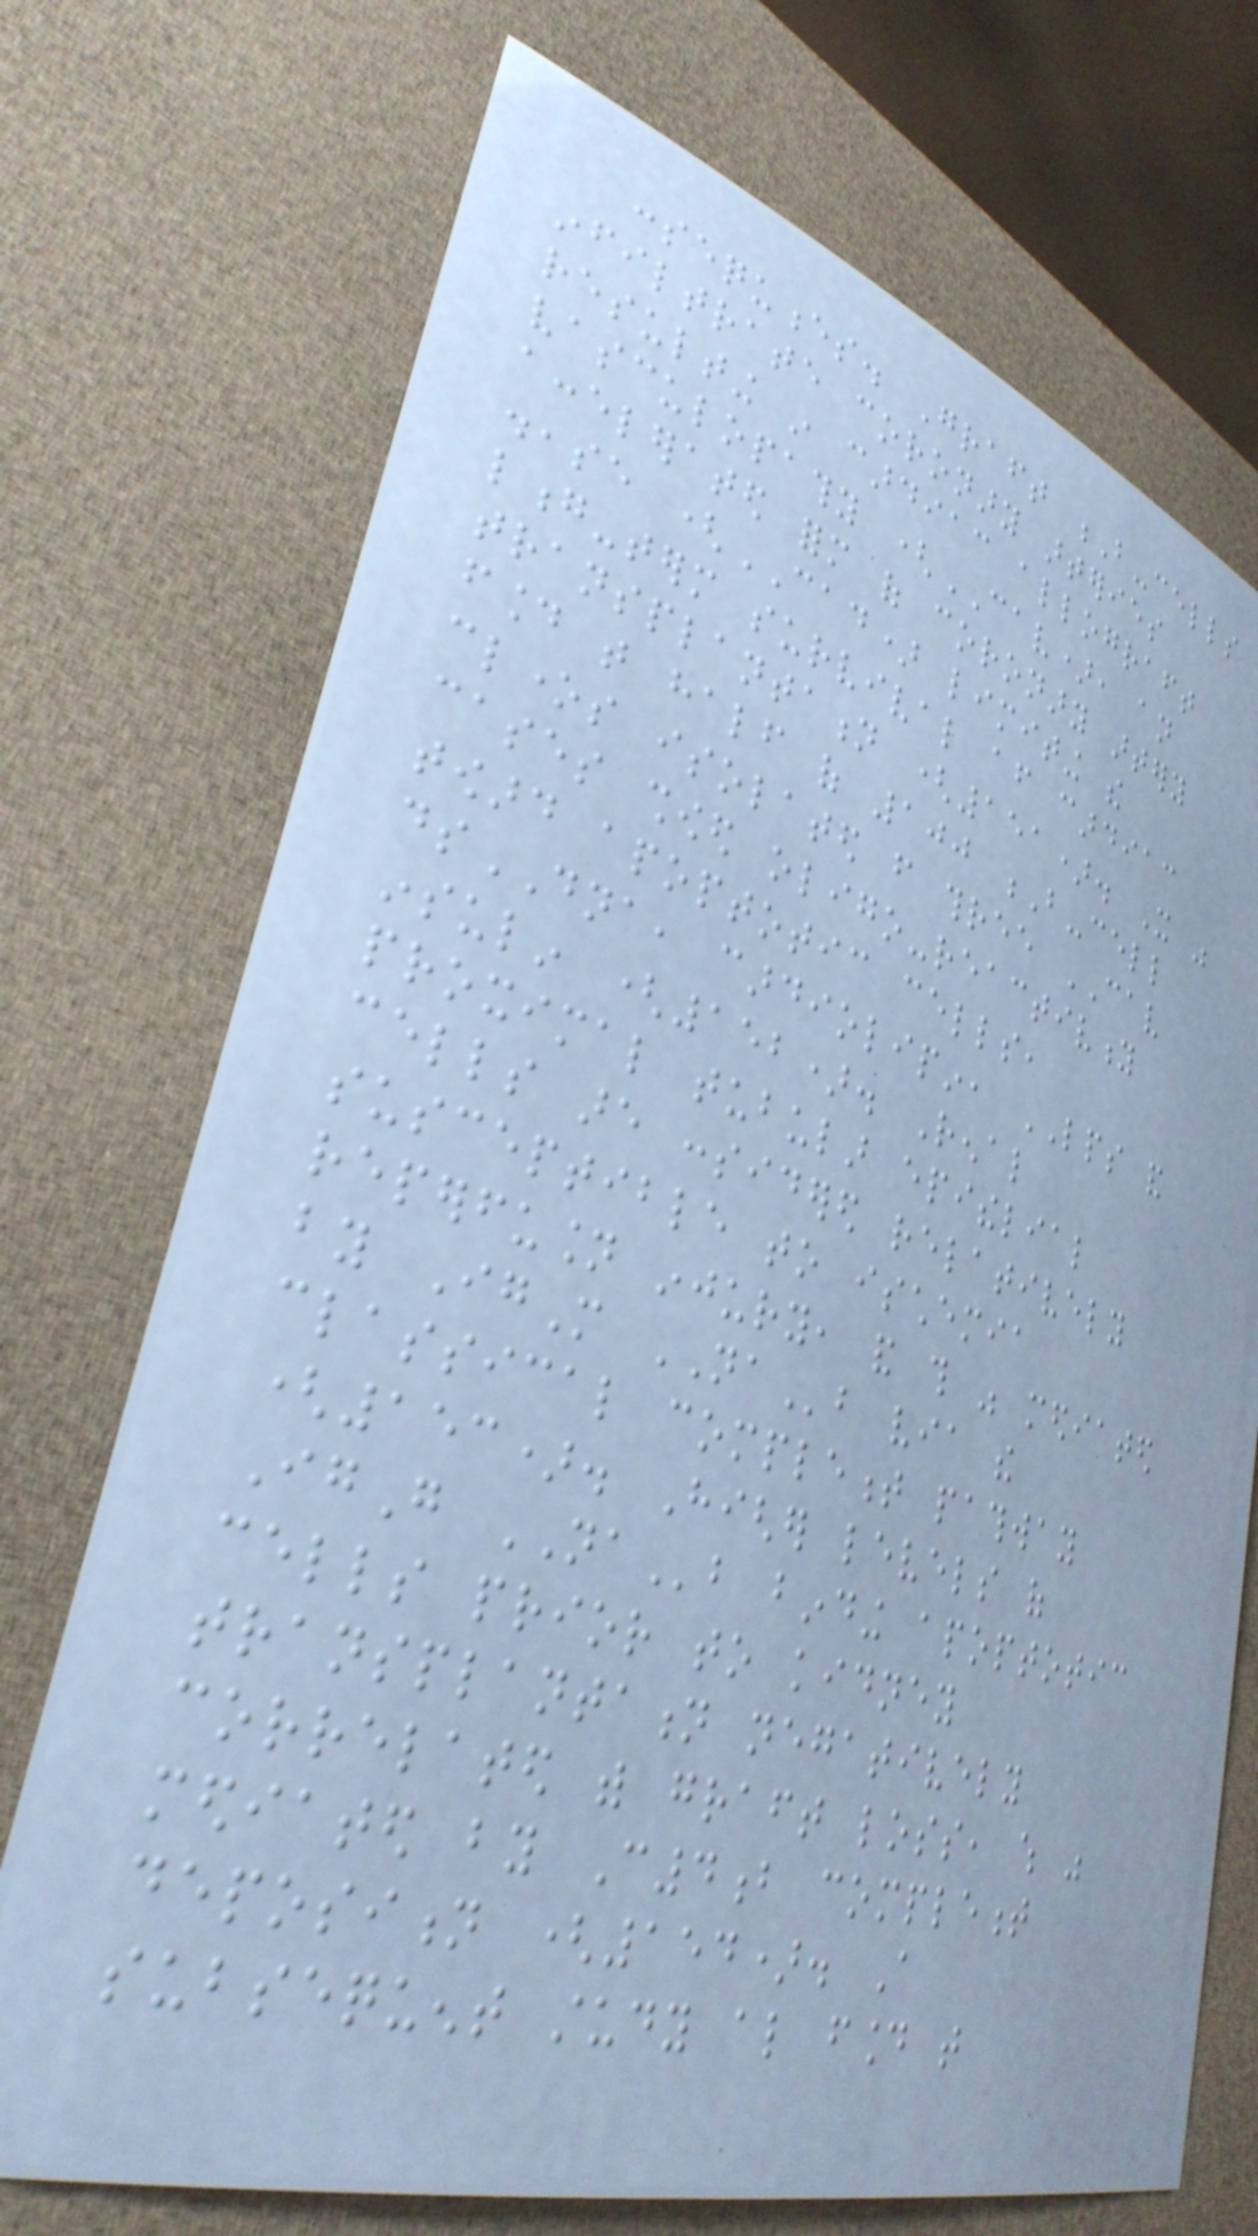consequences. Graft B-cells
infiltrate coronary arteries
resulting in cardiac allograft
vasculopathy (CAV), an
accelerated form of coronary artery
disease (CAD) limiting the
long-term survival after cardiac
transplantation (151). It was
found that half of 100 B-cell
clones isolated from three CAV
cases showed oligo-reactivity
toward apoptotic cells,
dsDNA, cardiolipin, LPS and
insulin (152). Renal
proximal tubular epithelial
cells are considered relatively
susceptible to ischemia
reperfusion injury, and this was mediated
by IgM NAb via the
classical complement pathway
(153). Higher levels of
IgG NAb binding apoptotic
cells prior to kidney
transplantation negatively
correlated with graft loss, which was
mediated by C4b complement
deposition (154). A
subsequent study also found that
